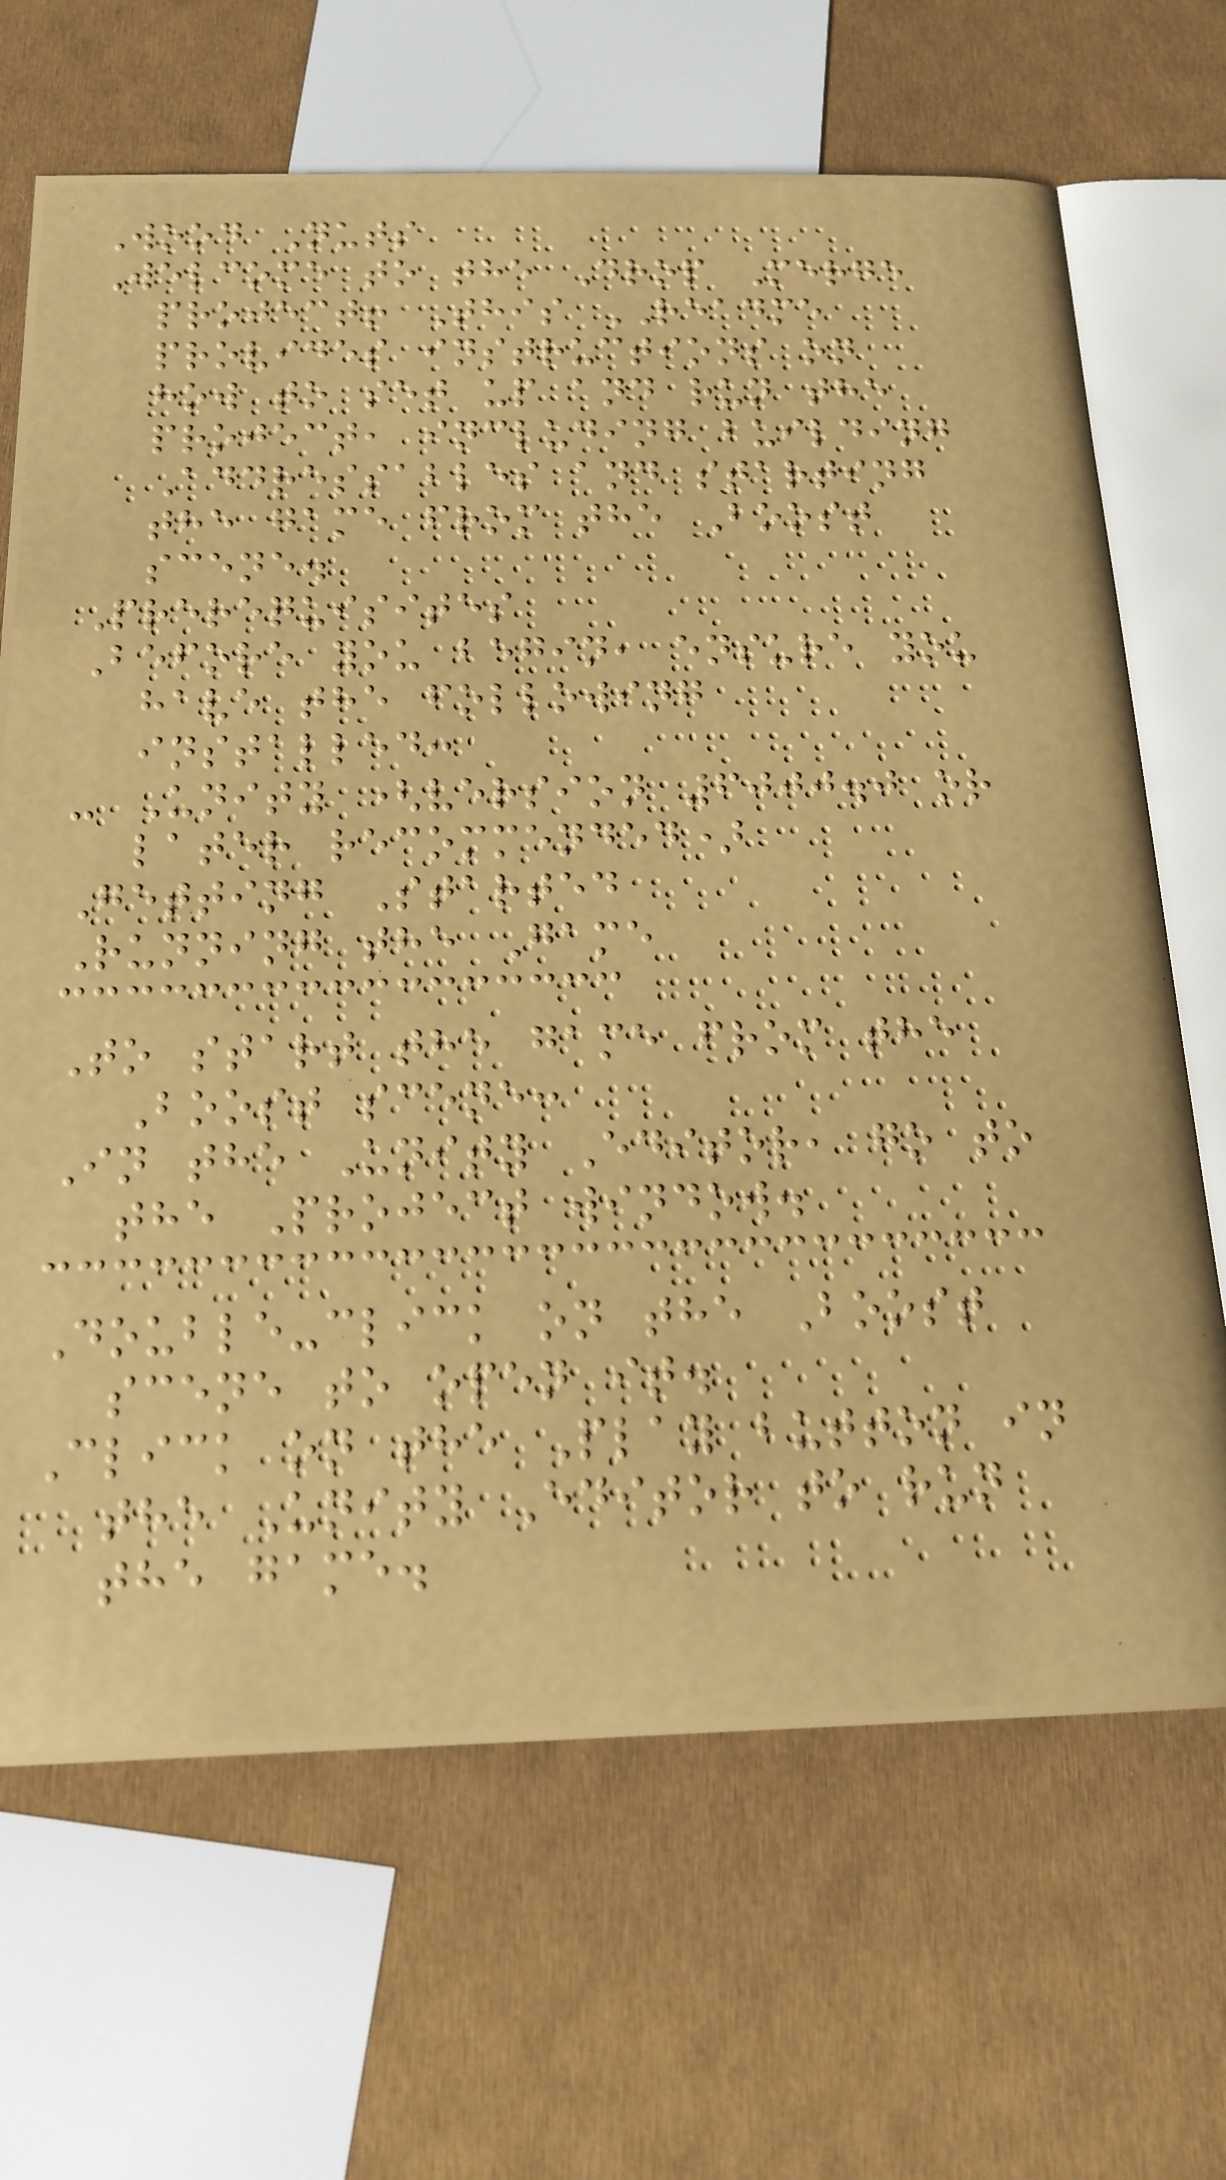Wood Nuts
Welcome to the Drop Merge
project! This README
provides instructions on
how to set up and run the
project, including building
Addressables and starting
the game from the Boost
scene.
Prerequisites
Before you begin, ensure you
have the following
installed:
- Unity (version 6000.0 or
later recommended)
Getting Started
Running the Game
To start the game from the
Boost scene:
In the Unity Editor, go to
the Project window.
Double-click on the Boost
scene to open it.
Click on the Play button in
the Unity Editor to run
the game.
